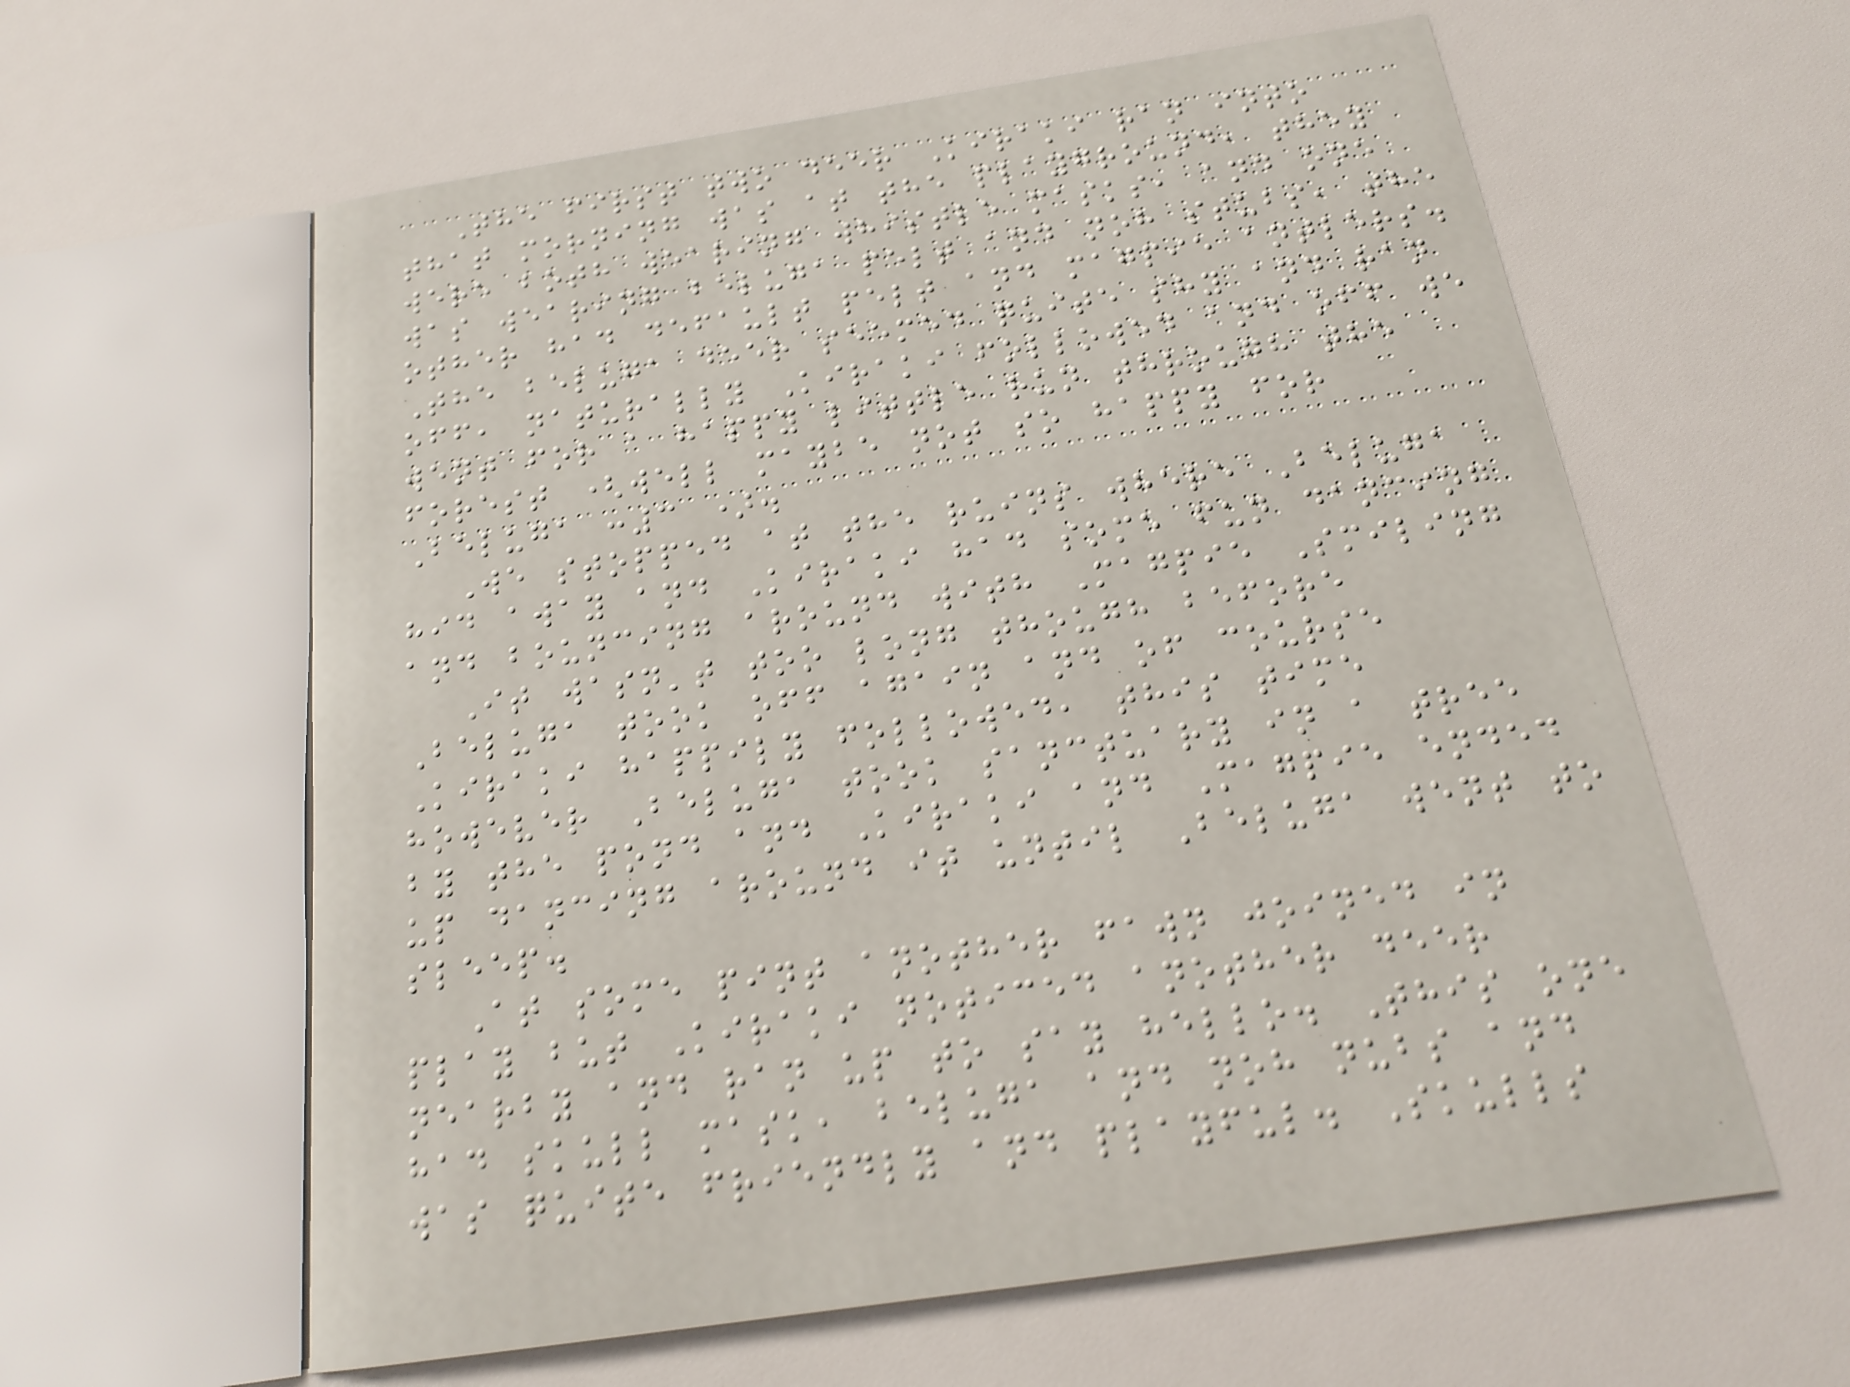The first two deer Kiraki ran into
that morning was at the playground, they
were both wearing whistle masks, and one
was wearing beluga pelt and noh stubs, the
other had default pelt and magpie antlers.
The beluga deer seemed quite shy and ran
off, naturally Kiraki followed and off we
went for a happy little run through the
forest (well maybe not so happy for
Beluga :3 ).
We stopped at the ruins where Beluga
hid away and Kiraki had some fun dancing
and bouncing around with Magpie Smiling
It wasn't too long though before
Beluga took off again and of course
Kiraki happily followed, this time
however Beluga took sanctuary in a tree
by the pond and Kiraki and Magpie ended
up dancing around it until Beluga went to
sleep.
At some pint another fawn joined in
play but Kiraki noticed another deer
nearby and ran up to say hello. This one
had skull mask, beluga and noh nubs and
was quite friendly and playful. Skulls
